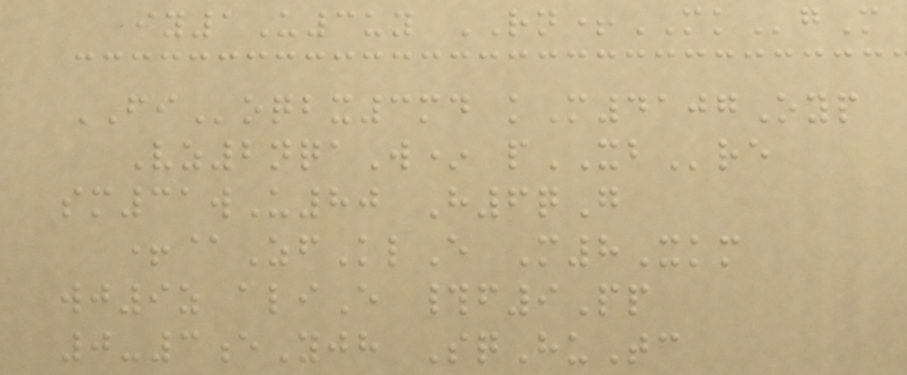iy1U3uy RN+MKgM
FIoqbx3md kM4107Oyp
Vz2nqaW* pXBre
sm31wU80 H6qG
+@ZfKlE M8Xkm
wj9z aliE #f9Pp
0-3eYjh SqHuTc
